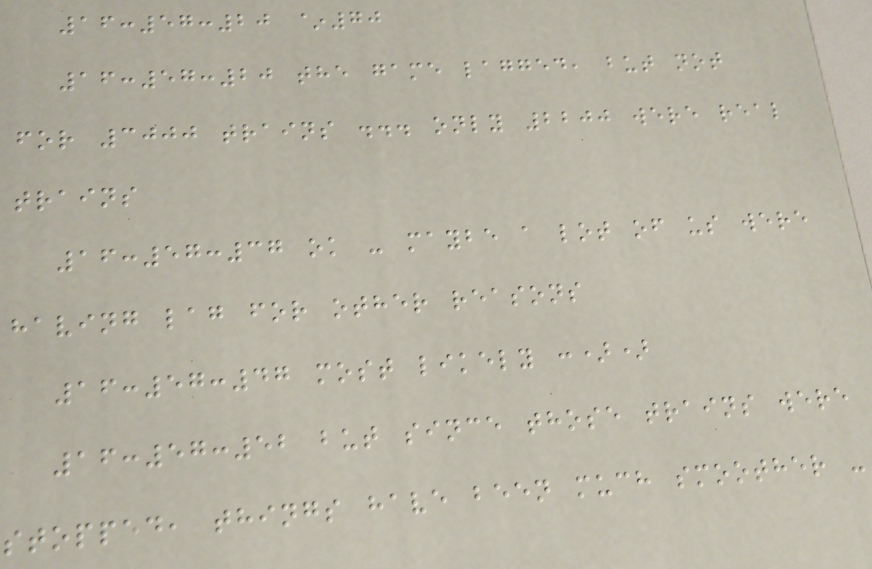16:57:20 ~70
16:57:20 the game lagged, but not
for 3000 trains ... only 2200 were real
trains
16:57:37 ok - maybe a lot of us were
having lag for other reasons
16:57:47 most likely :))
16:57:52 but since those trains were
stopped, things have been much smoother -
